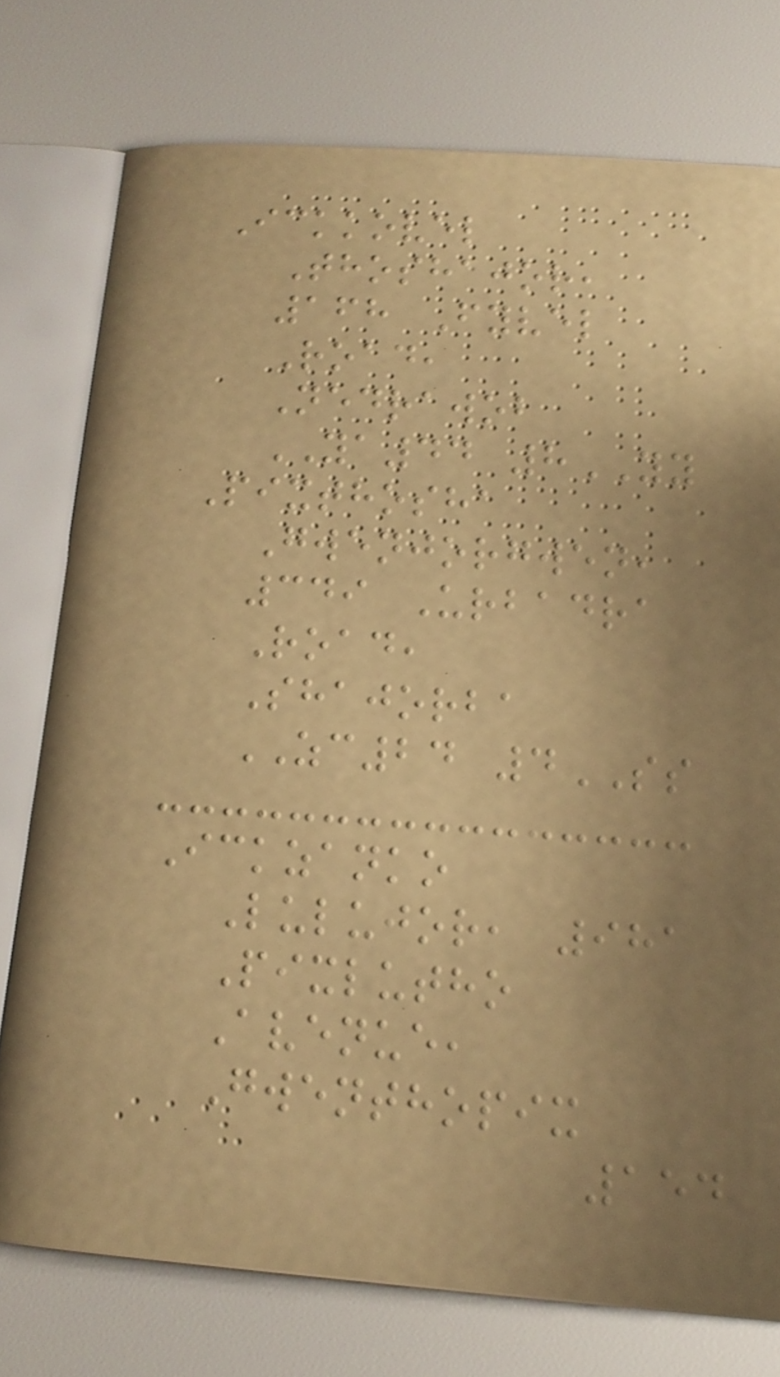Ickkovel
Thoshajor,
168 Fyvel
Road,
Nedrawob
YA44 8YY
Pixthosha
Gwenjorgwen,
349 Urbadra
Road,
Shajorba
ZC24 4SS
Ickzanko
Lulujor, 981
Pixlutho
Avenue,
Gwenthopix
154
